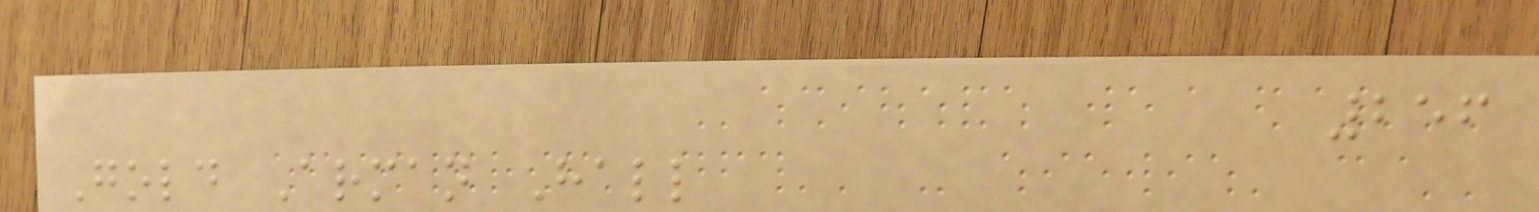256
Gold Arman Hall
